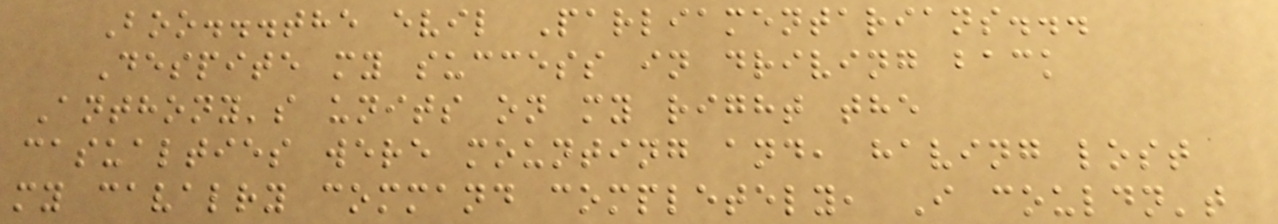Boo...the evil Parliamentarians...
Despite my success in driving back
Anthony's units on my right the
casualties were mounting and, having lost
my cavalry command completely, I couldn't
